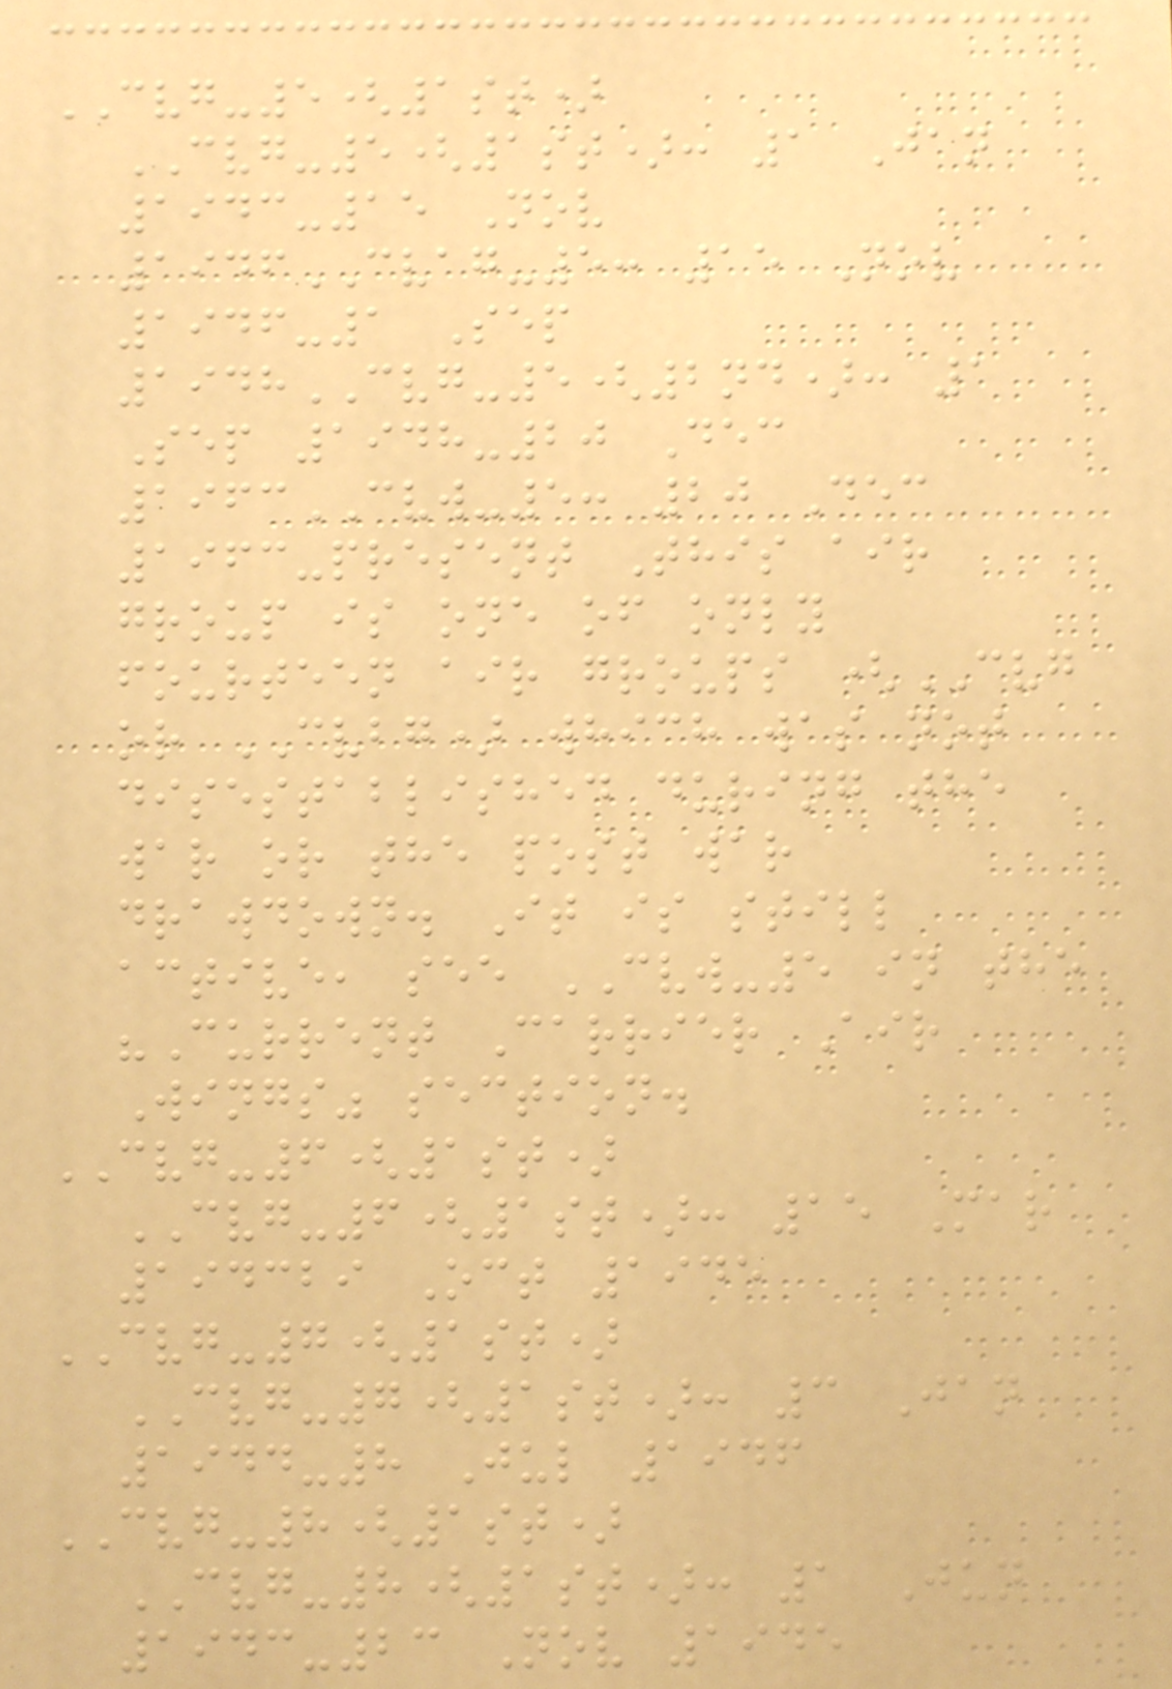CVG-5(1st)
CVG-5(1st): 1 Jan
1943-15 Nov
1946CVAG-5: 15 Nov
1946-1 Sep
1948CVG-5(2nd): 1
Sep 1948-20 Dec
1963CVW-5: 20 Dec
1963-present This air
group is one of only
fourteen air groups (CVG
or CVBG) which was not
disestablished during the
war or the post war
drawdown. It is still
active, see CVW-5 in the
"Current Carrier Air
Wings" section.
CVG-6(1st)
CVG-6(1st): 15 Mar
194329 Oct 1945
CVG-7(1st)
CVG-7(1st): 3 Jan
1944-8 Jul 1946
CVG-8(1st)
CVG-8(1st): 1 Jun
1943-23 Nov 1945
